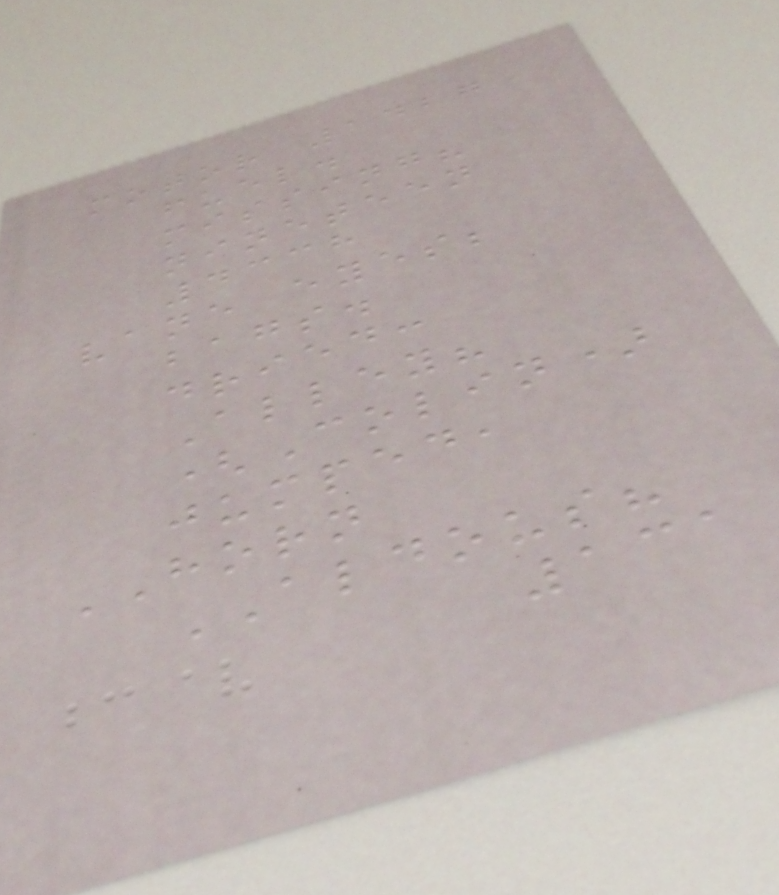motor 1427
fuel.
missing?
nineteen
4338
vane eyes;
bags.
dried:
Alley?
(Colin)
jumped,
HORN
ALDOUS?
131
